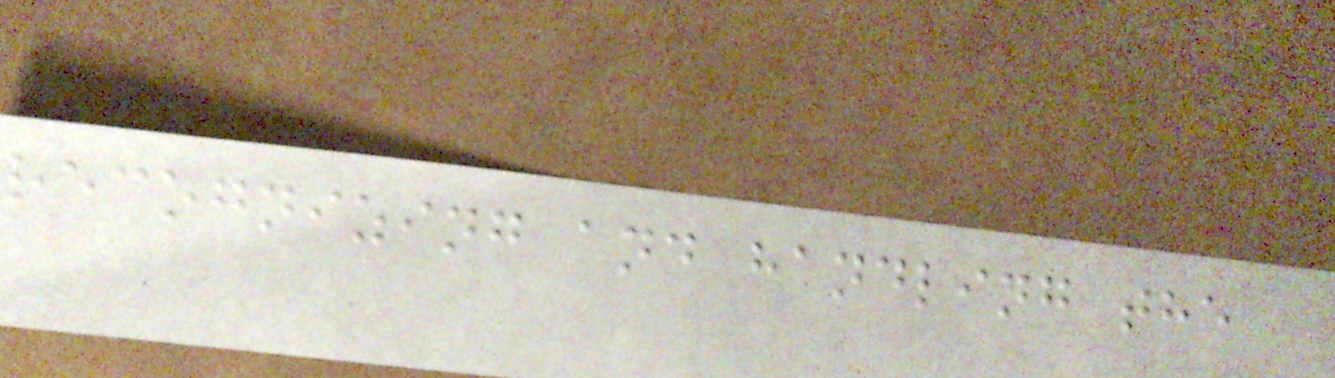recognizing and handling the
